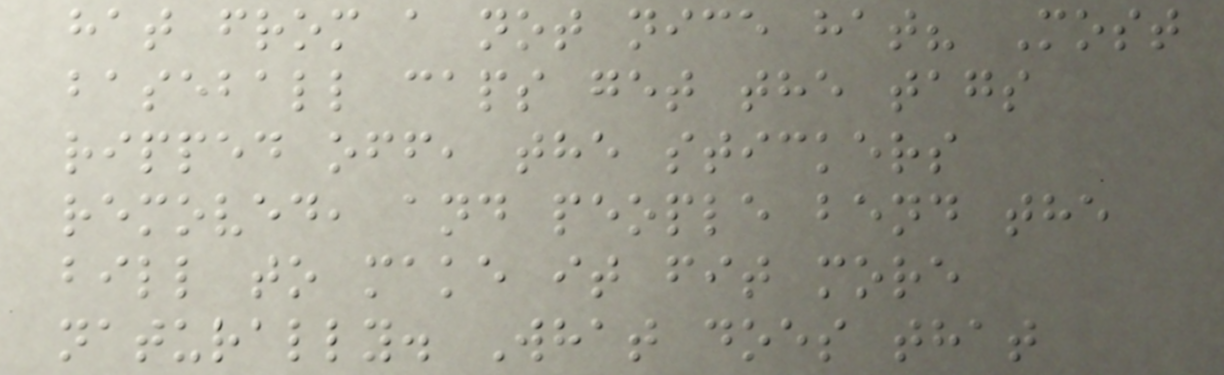hat from a not nice hat? Most
baseball caps get the tags
ripped off, the stickers
removed, and people bend the
bill to make it fit more
naturally. What does that
